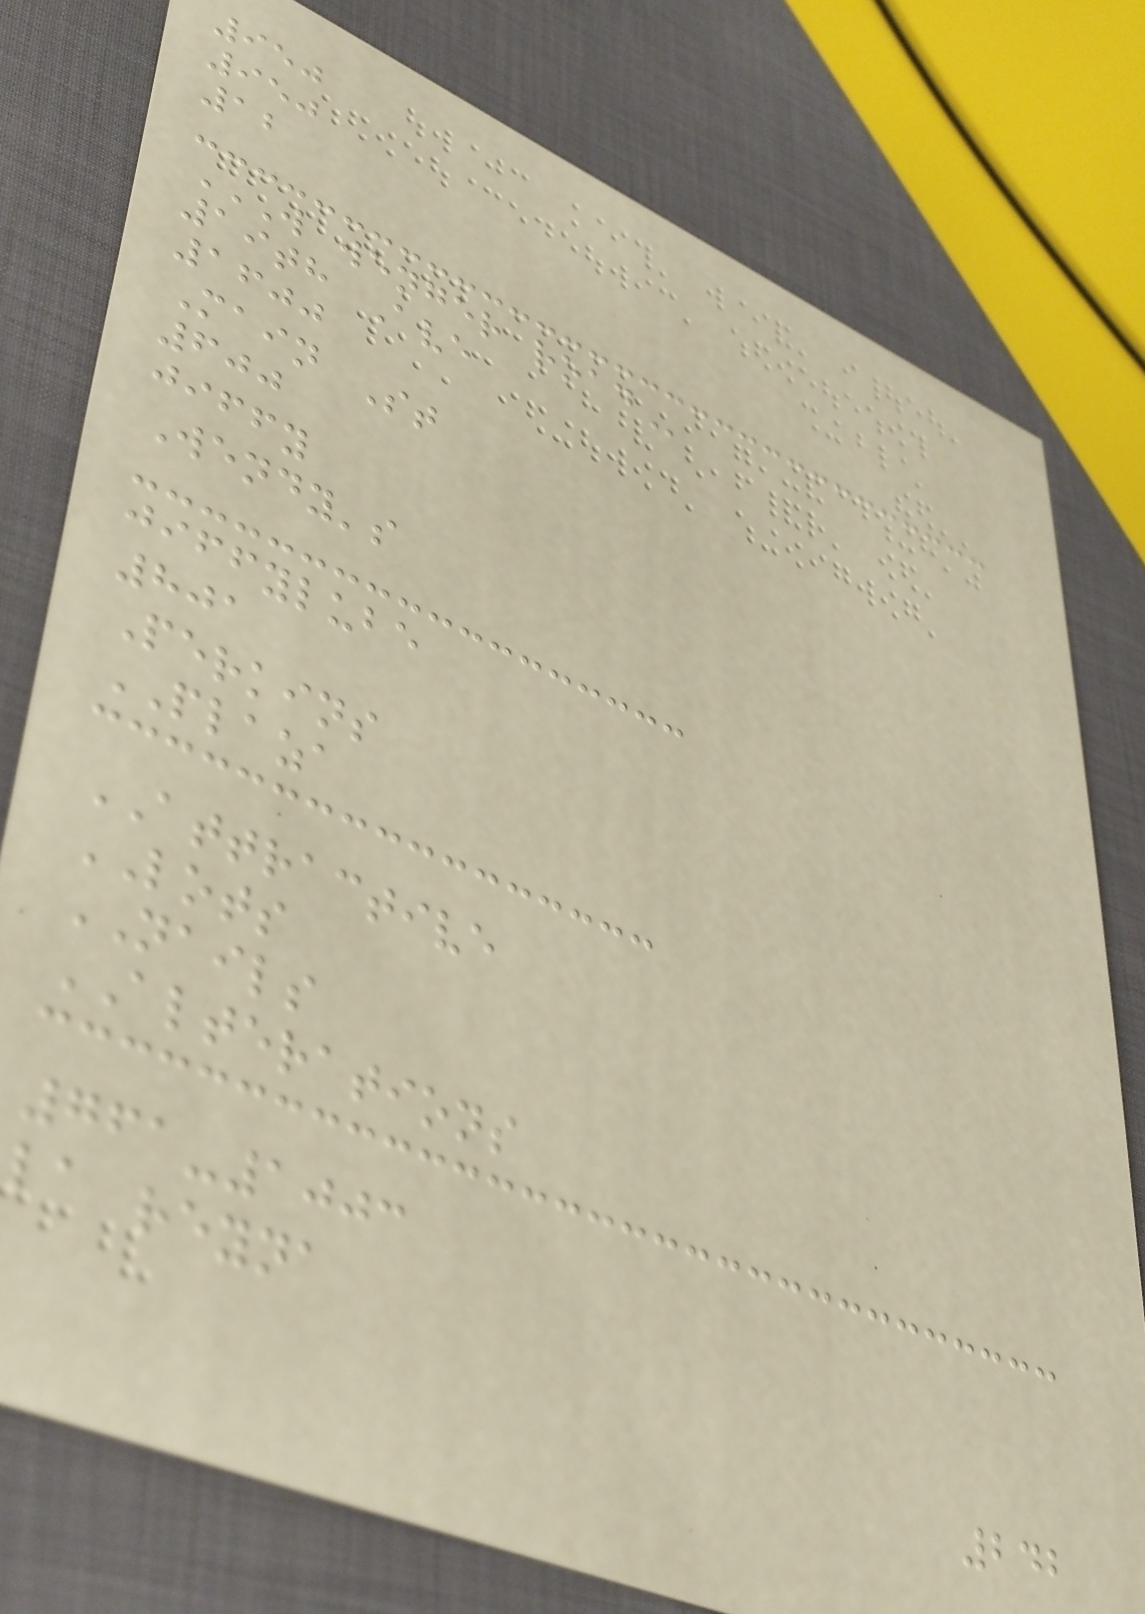950
950
12
W WENGER ROAD
19th Ave
1600
Main St
600
jiffy
Wendy's
jiffylube
801
Perkins
PLAZA
ATTRACTIVE
LOTS
NAILS
ALTERATIONS
761-1003
la reyna
242
